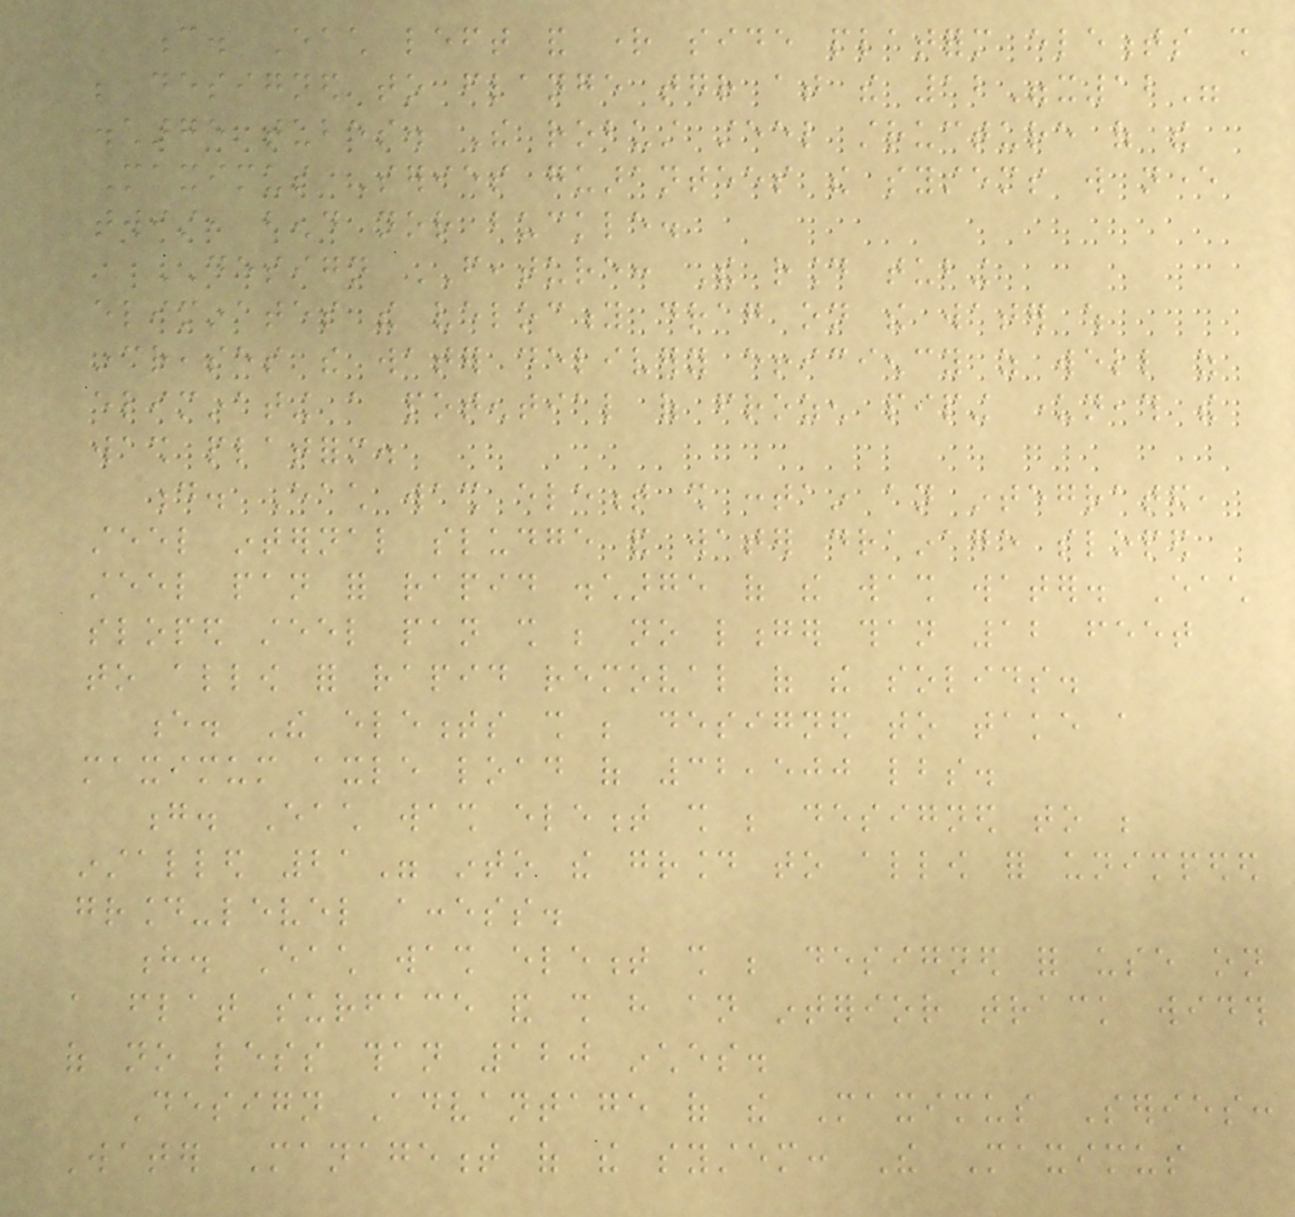c. Each left and right side platform elements shall
be designed to flange together at the 12"x12"
discharge tubes. The robust steel structure of the
Maximus Series guarantees the systems will never
twist, bend nor buckle.
DESIGN FEATURE: The round tubing
eliminates the velocity drag on the water which
increases the water delivery efficiency as well as
eliminating a potential of frozen piping underneath the
wash platform.
d. Each wash element shall contain an integrated,
steel internal sludge and water drainage sloped
steel pan for rapid discharge of the wash water. Each
sloped steel pan shall be no longer than 12 feet
to allow for rapid removal of the solids.
e. The elements shall be designed to take a
maximum axle load of 32,500 lbs.
g. Each wash element shall be designed to be
installed 21" into the ground to allow for unimpeded
ground-level access.
h. Each wash element shall be designed for use on
a flat surface and shall have an interior track width
of no less than 120 inches.
Design Advantage of the Maximus Series:
Water Management of the system: The Maximus
